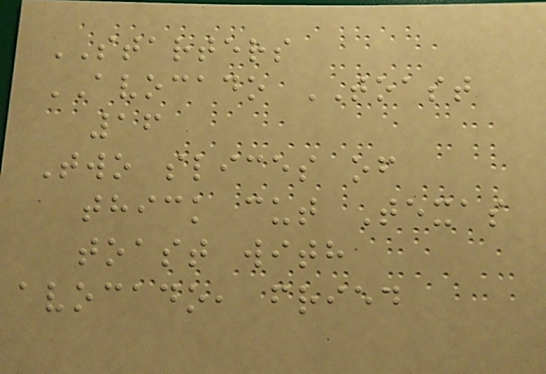STARTERS
AVOCADO TOAST
16
Two slices of
thick cut Texas
toast with
avocado, fried
